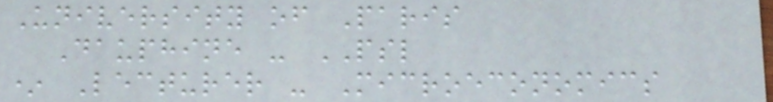University of Paris
Dauphine - PSL
* Lecturer - Microeconomics
